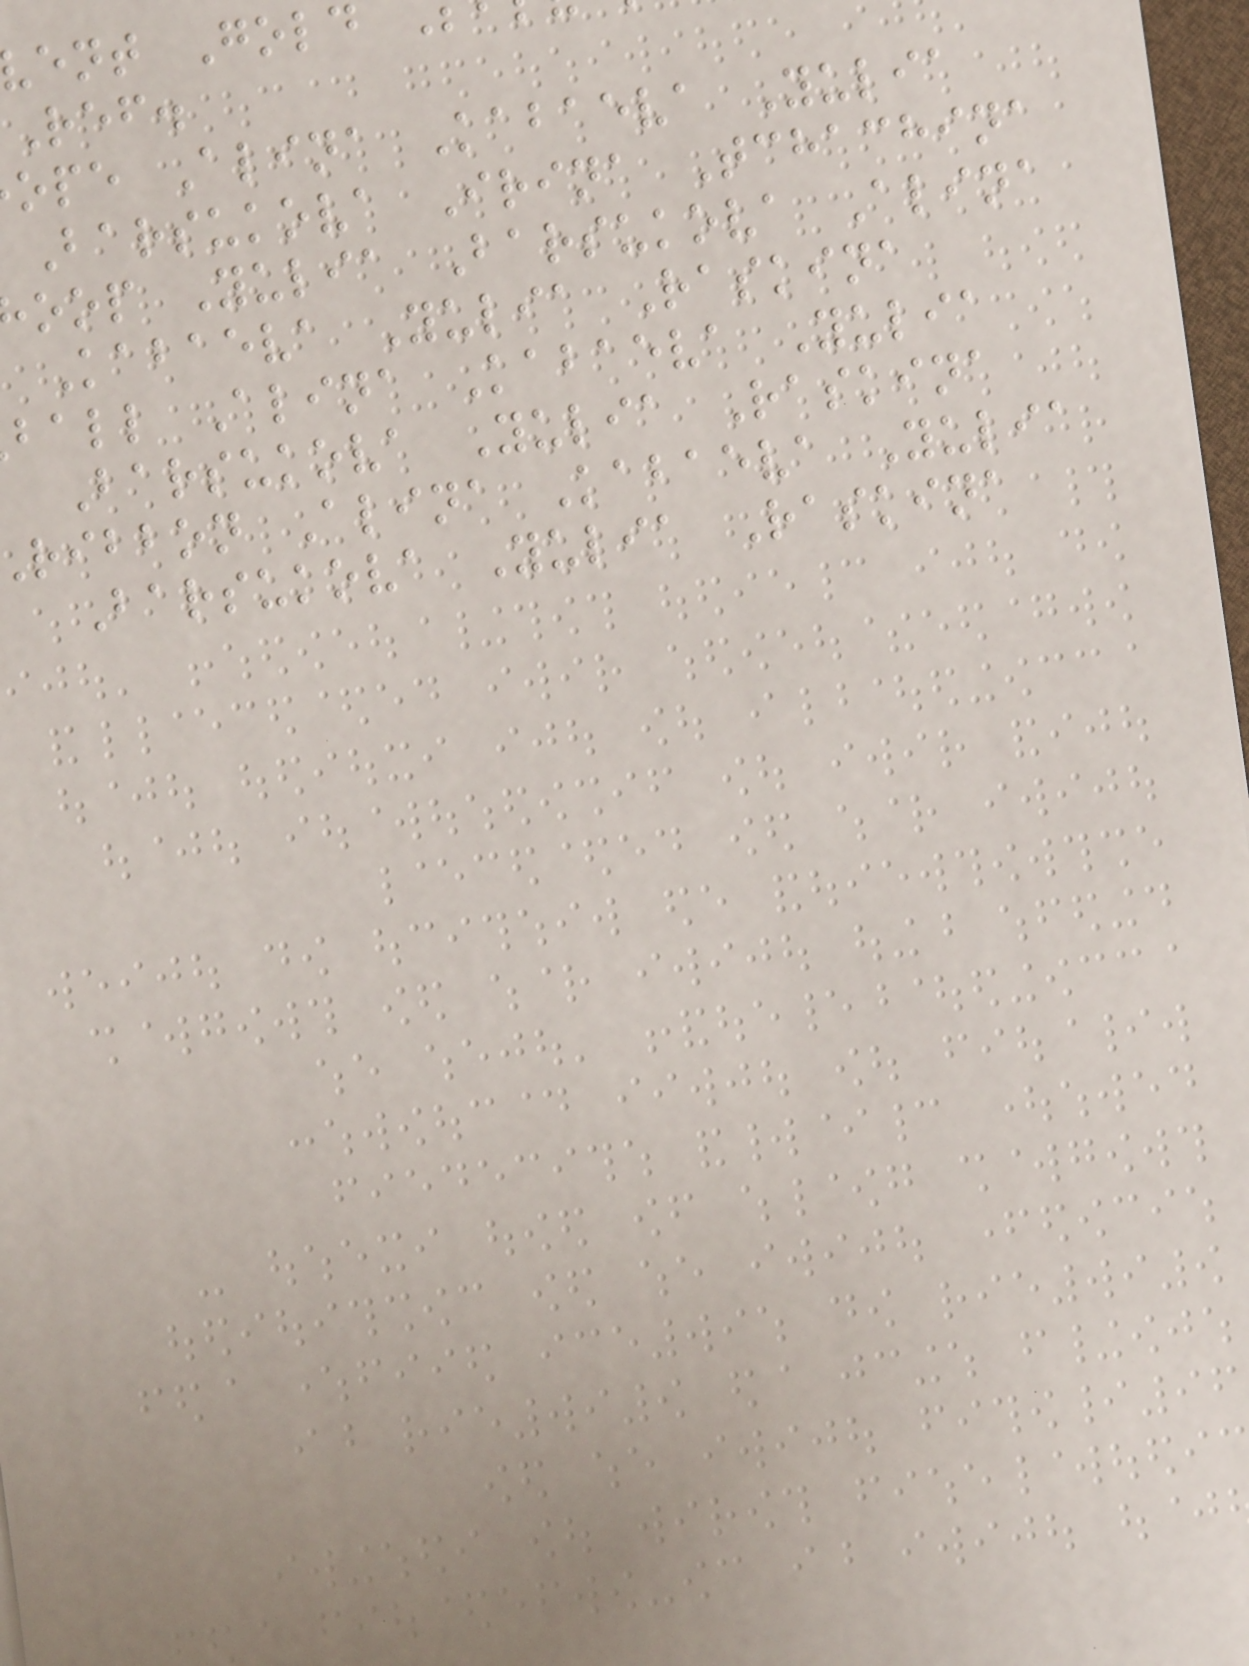ent Gold
Ref.
ope Alina Kabaeva Yulia
Barsukova Irina Tchachina
oop Yulia Barsukova Alina
Kabaeva Yulia Raskina
ball Alina Kabaeva Yulia
Barsukova Yulia Raskina
ribbon Alina Kabaeva Yulia
Barsukova Yulia Raskina
